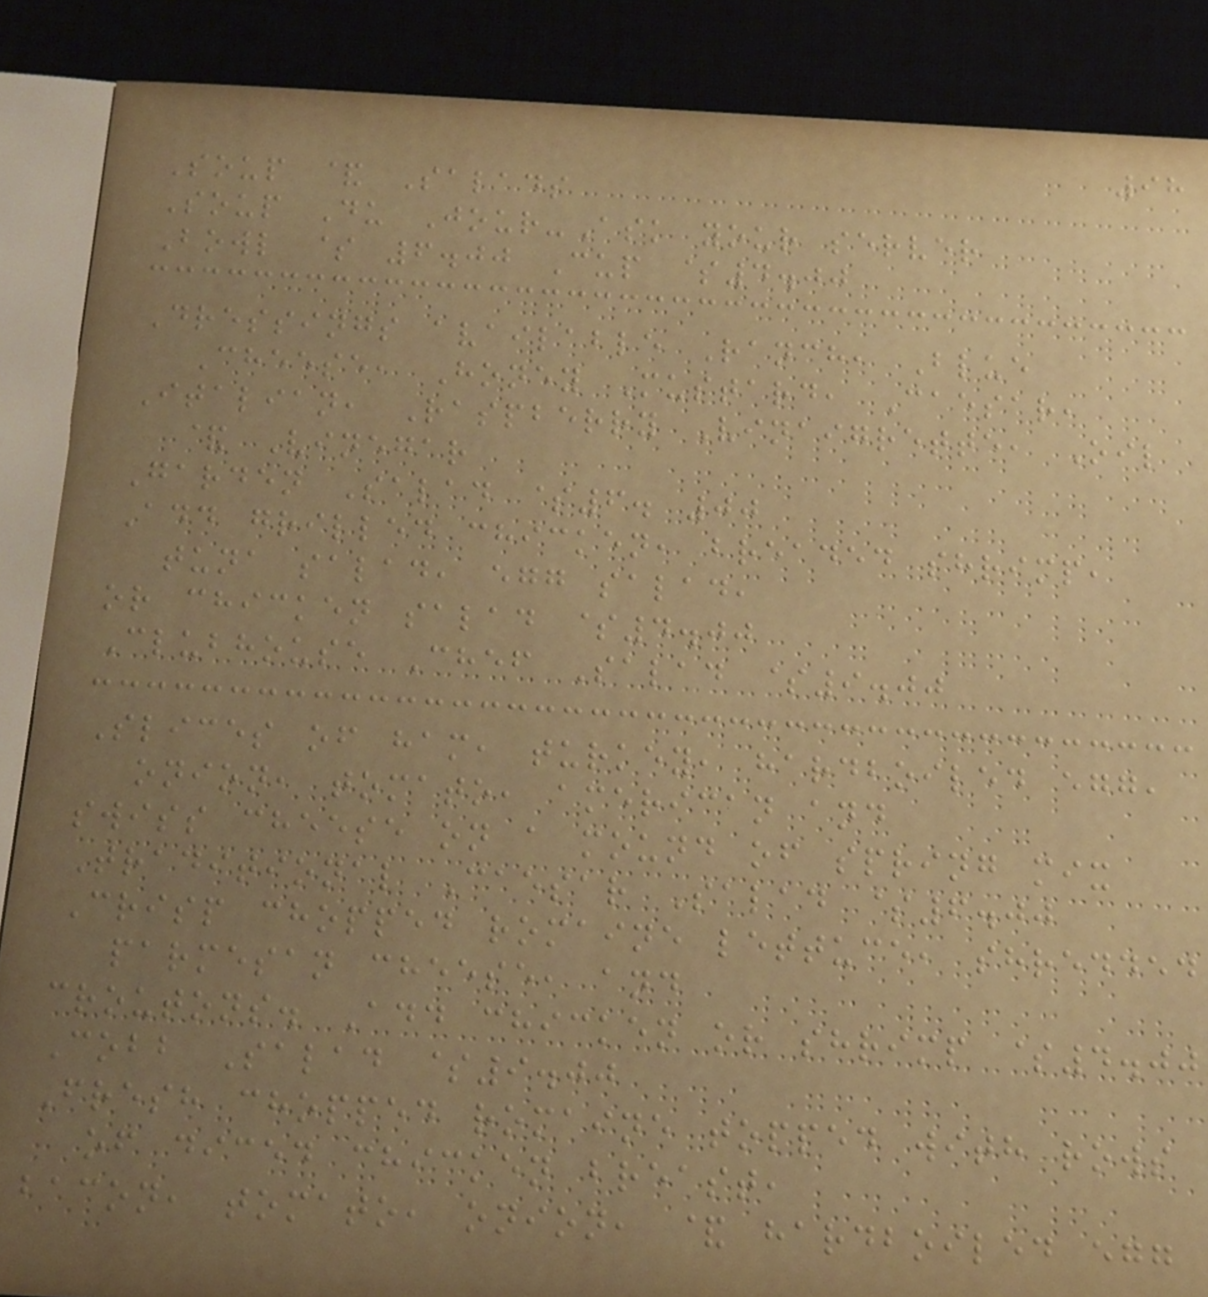98
Soup & Salads
Soup Du Jour-Ask your server
Bowl $ 6.00 Cup $4.00
Dressings available Ranch, Blue
Cheese, Honey Mustard, Caesar,
Italian, Raspberry Vinaigrette, Oil
& Vinegar
Garden Salad $6. 00
Add grilled chicken, breaded shrimp,
tuna salad, egg salad,
or chicken salad $4.00
Clubhouse Chef Salad $9.00
Slices of ham, turkey, hardboiled egg,
onion, tomato, american and
swiss cheese on a mound of spring mix
Traditional Caesar Salad $6.00
Crisp chopped romaine lettuce, shredded
parmesan cheese, and
croutons. Add chicken or shrimp $4.00
Cobb Salad $9.00
Fresh chopped romaine topped with rows
of diced chicken breast,
bacon, tomato, onion, & hardboiled egg
